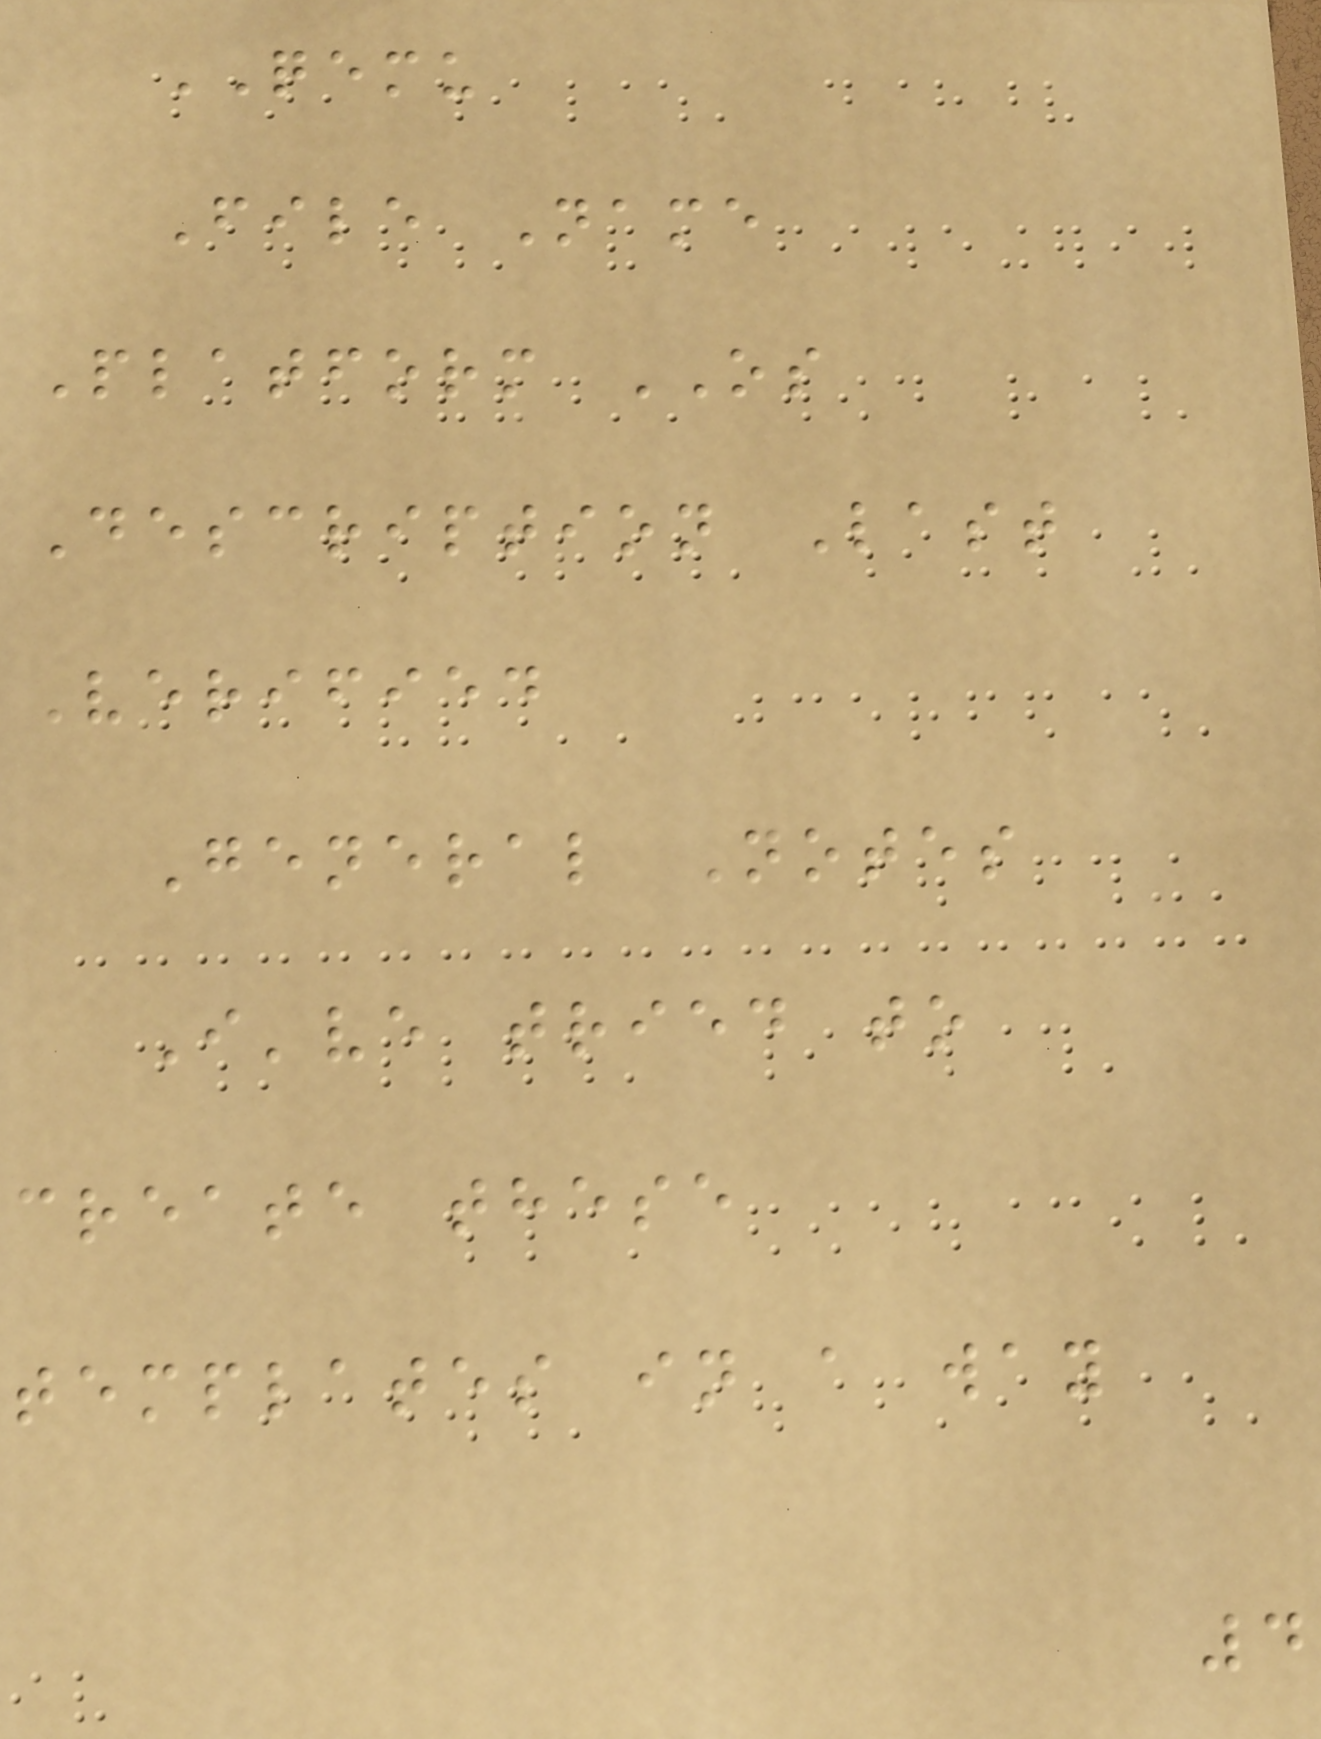QEMU
File Name
Platform OS
Description Last
Verified
General Notes
I've tried to
create these
templates in a way
4
